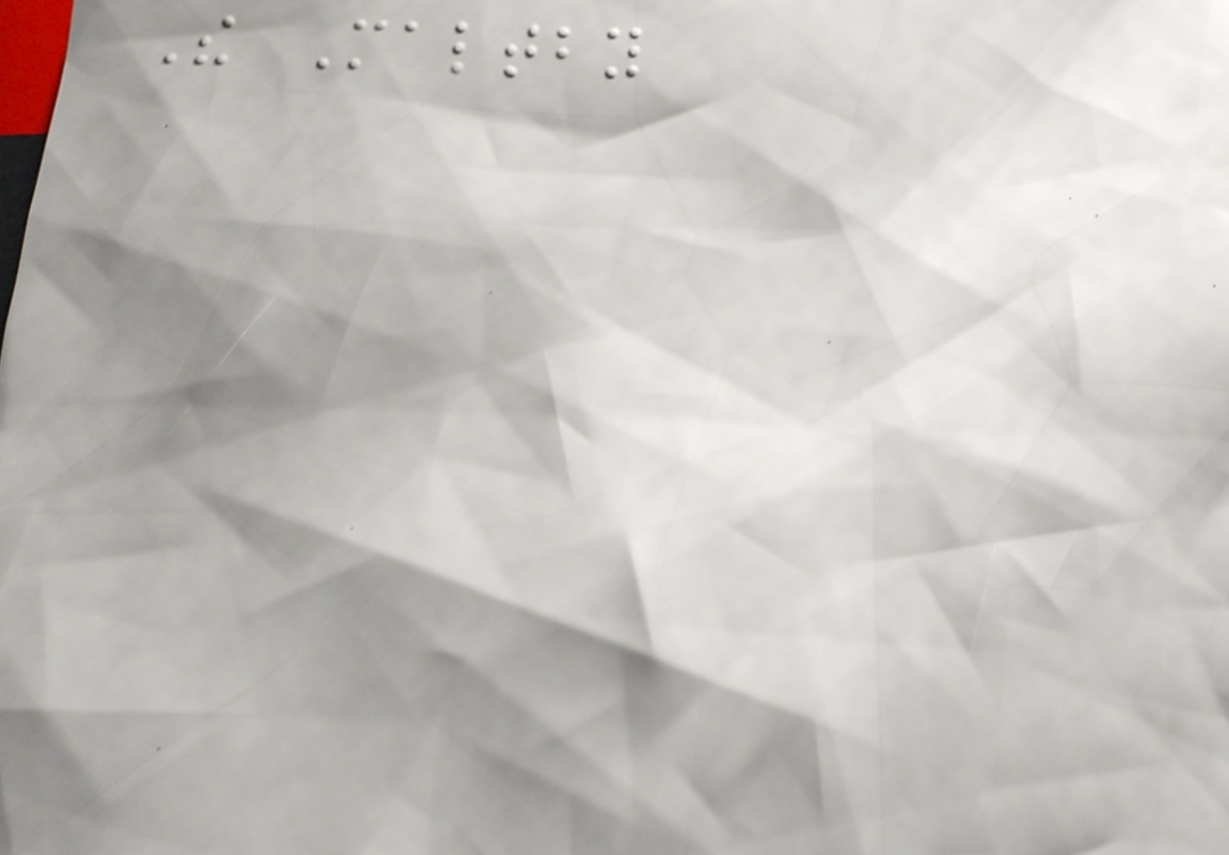The Maltby
